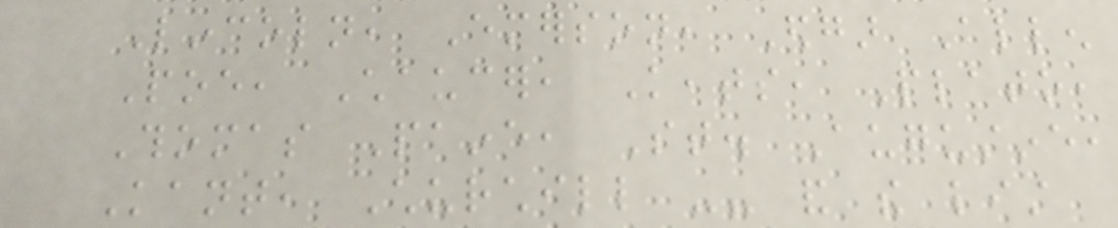Lincoln, Emerson, Edgar Allen
Poe, Chaucer, Keats, Plato,
Thomas Paine, St. Augustine,
Kant, Churchill -- and the list
